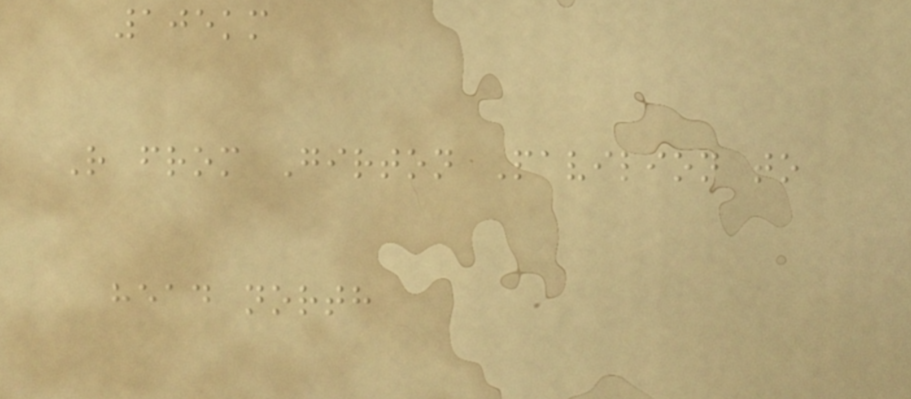105km
R from Girton Pavilion to
head north
